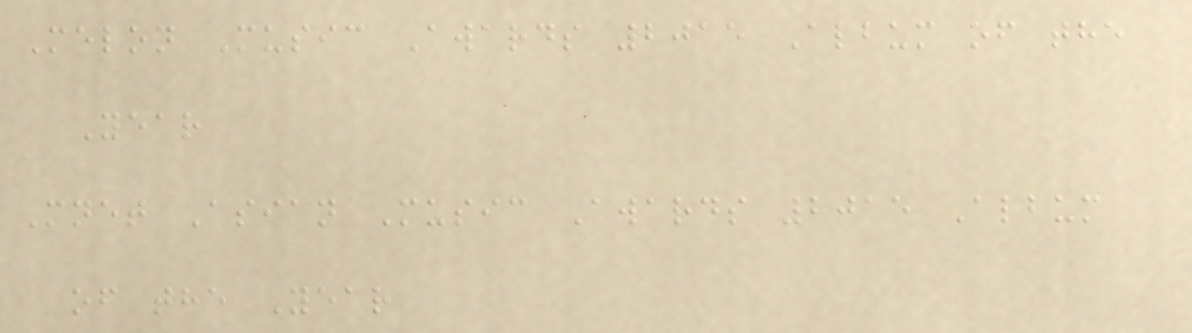Melon Music Awards 2015 Album of the
Year
Mnet Asian Music Awards 2015 Album
of the Year
